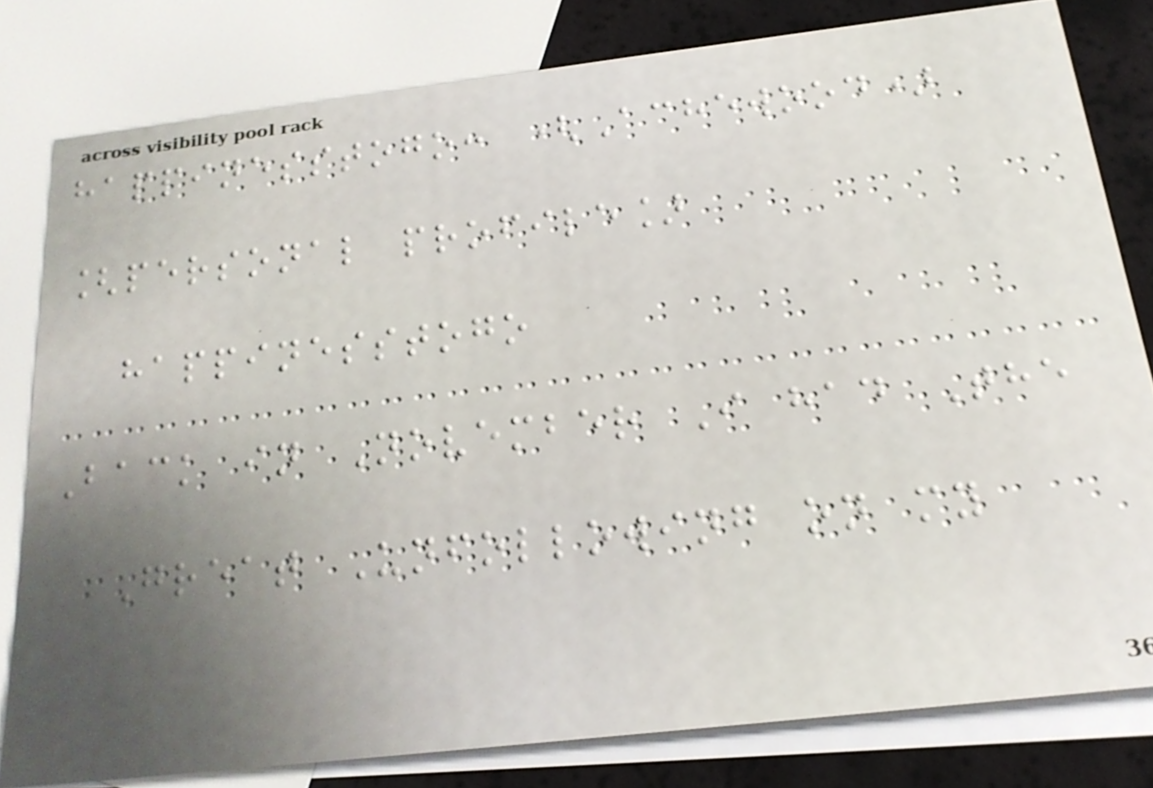happinesstogo: (Achewood)
[personal profile]
happinesstogo
Back in November I had The
Great Unfollowing on my
